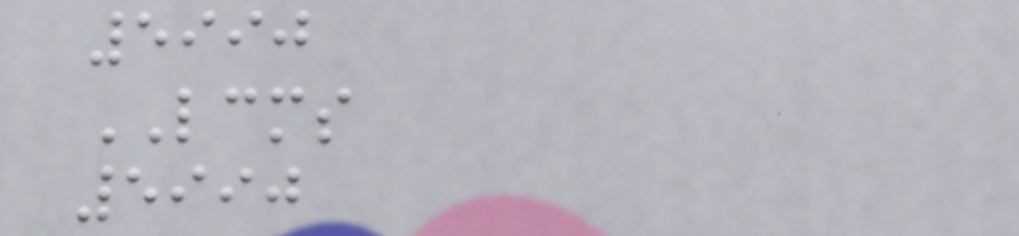5990
LCMS
5990
